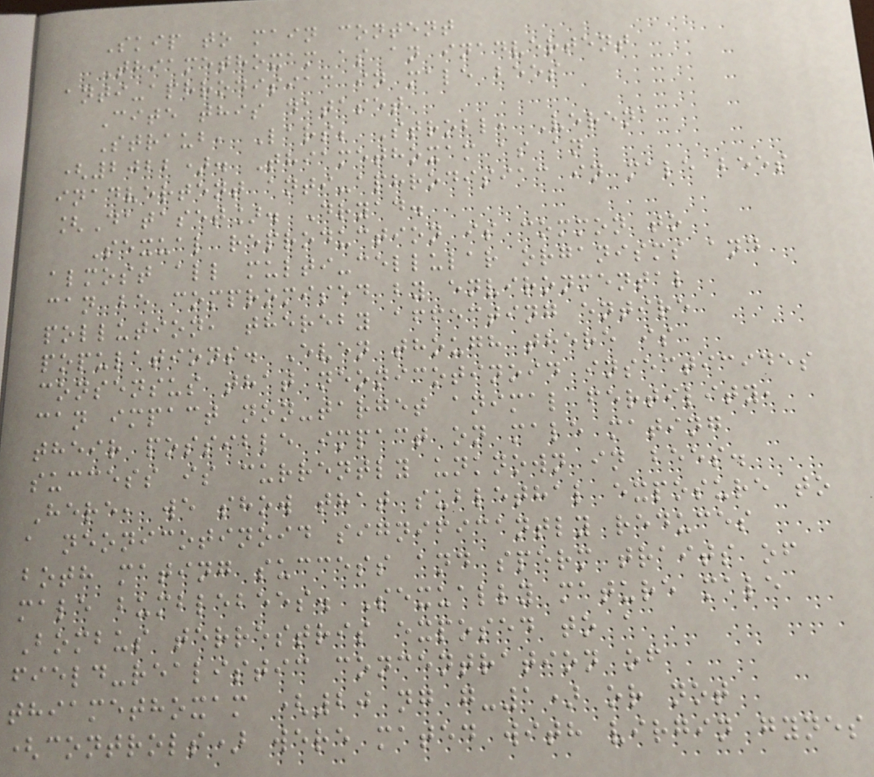Skip to main content
Thiamethoxam as an inadvertent
anti-aphrodisiac in male bees
Cite this dataset
Straub, Lars; Strobl, Verena
(2022). Thiamethoxam as an
inadvertent anti-aphrodisiac in male bees
[Dataset]. Dryad.
Sexual reproduction is common to
almost all multi-cellular organisms and
can be compromised by environmental
pollution, thereby affecting entire
populations. Even though there is
consensus that neonicotinoid insecticides
can impact non-target animal fertility,
their possible impact on male mating
success is currently unknown in bees.
Here, we show that sublethal exposure to
a neonicotinoid significantly reduces
both mating success and sperm traits of
male bumblebees. Sexually mature male
Bombus terrestris exposed to a
field-realistic concentration of
thiamethoxam (20 ng g-1) or not
(controls) were mated with virgin gynes
